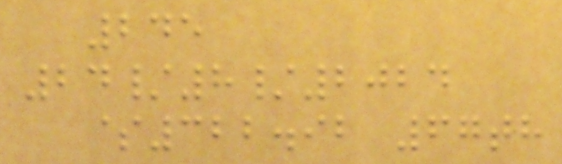245
24/8/2024
$322.92 67th
